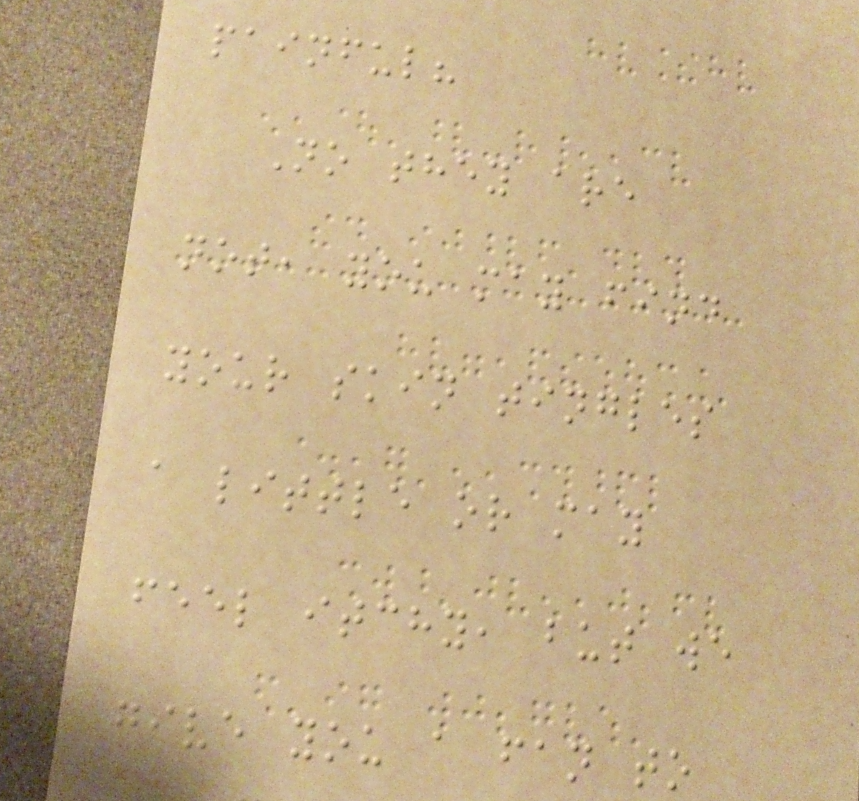painful?
No they are
not, you may find
your skin tingles
a little or may
feel itchy, but we
give you a fan to
